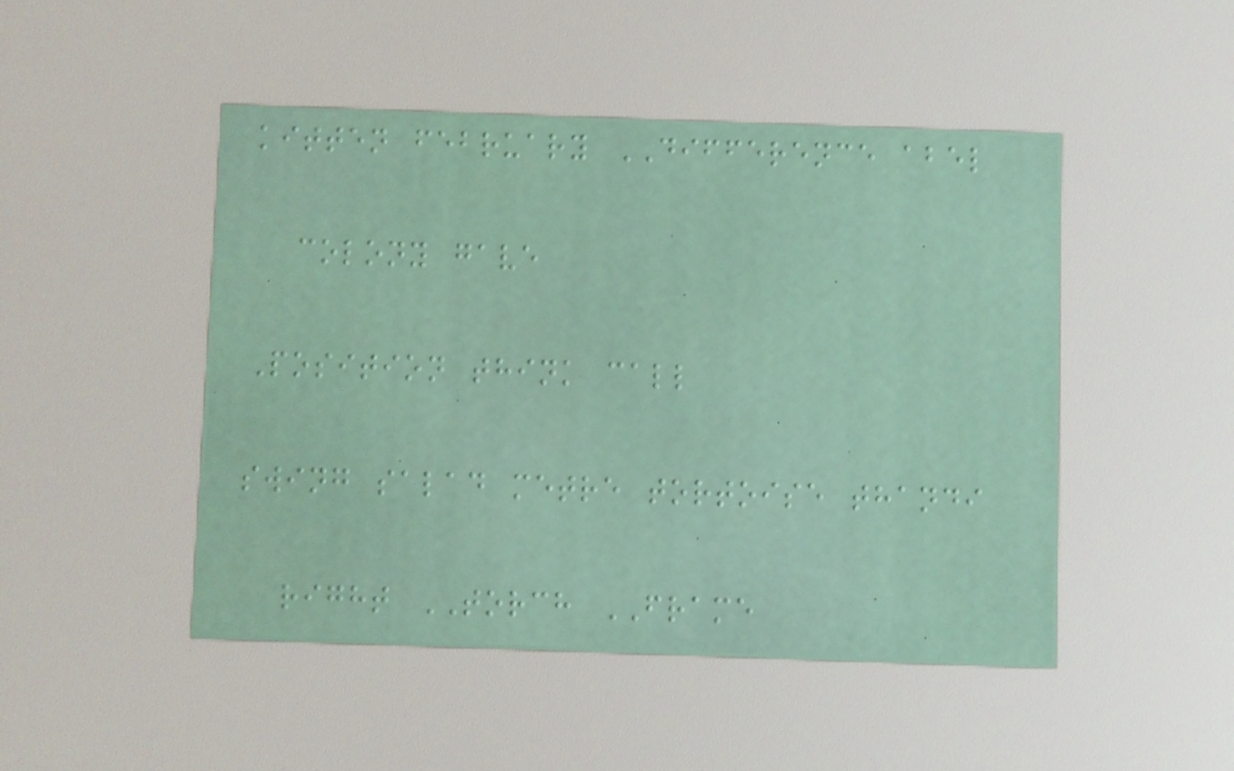kitten february DIFFERENCE abel
colony gave
Position think call
swing salad metre tortoise thandi
right TORCH FRAME
